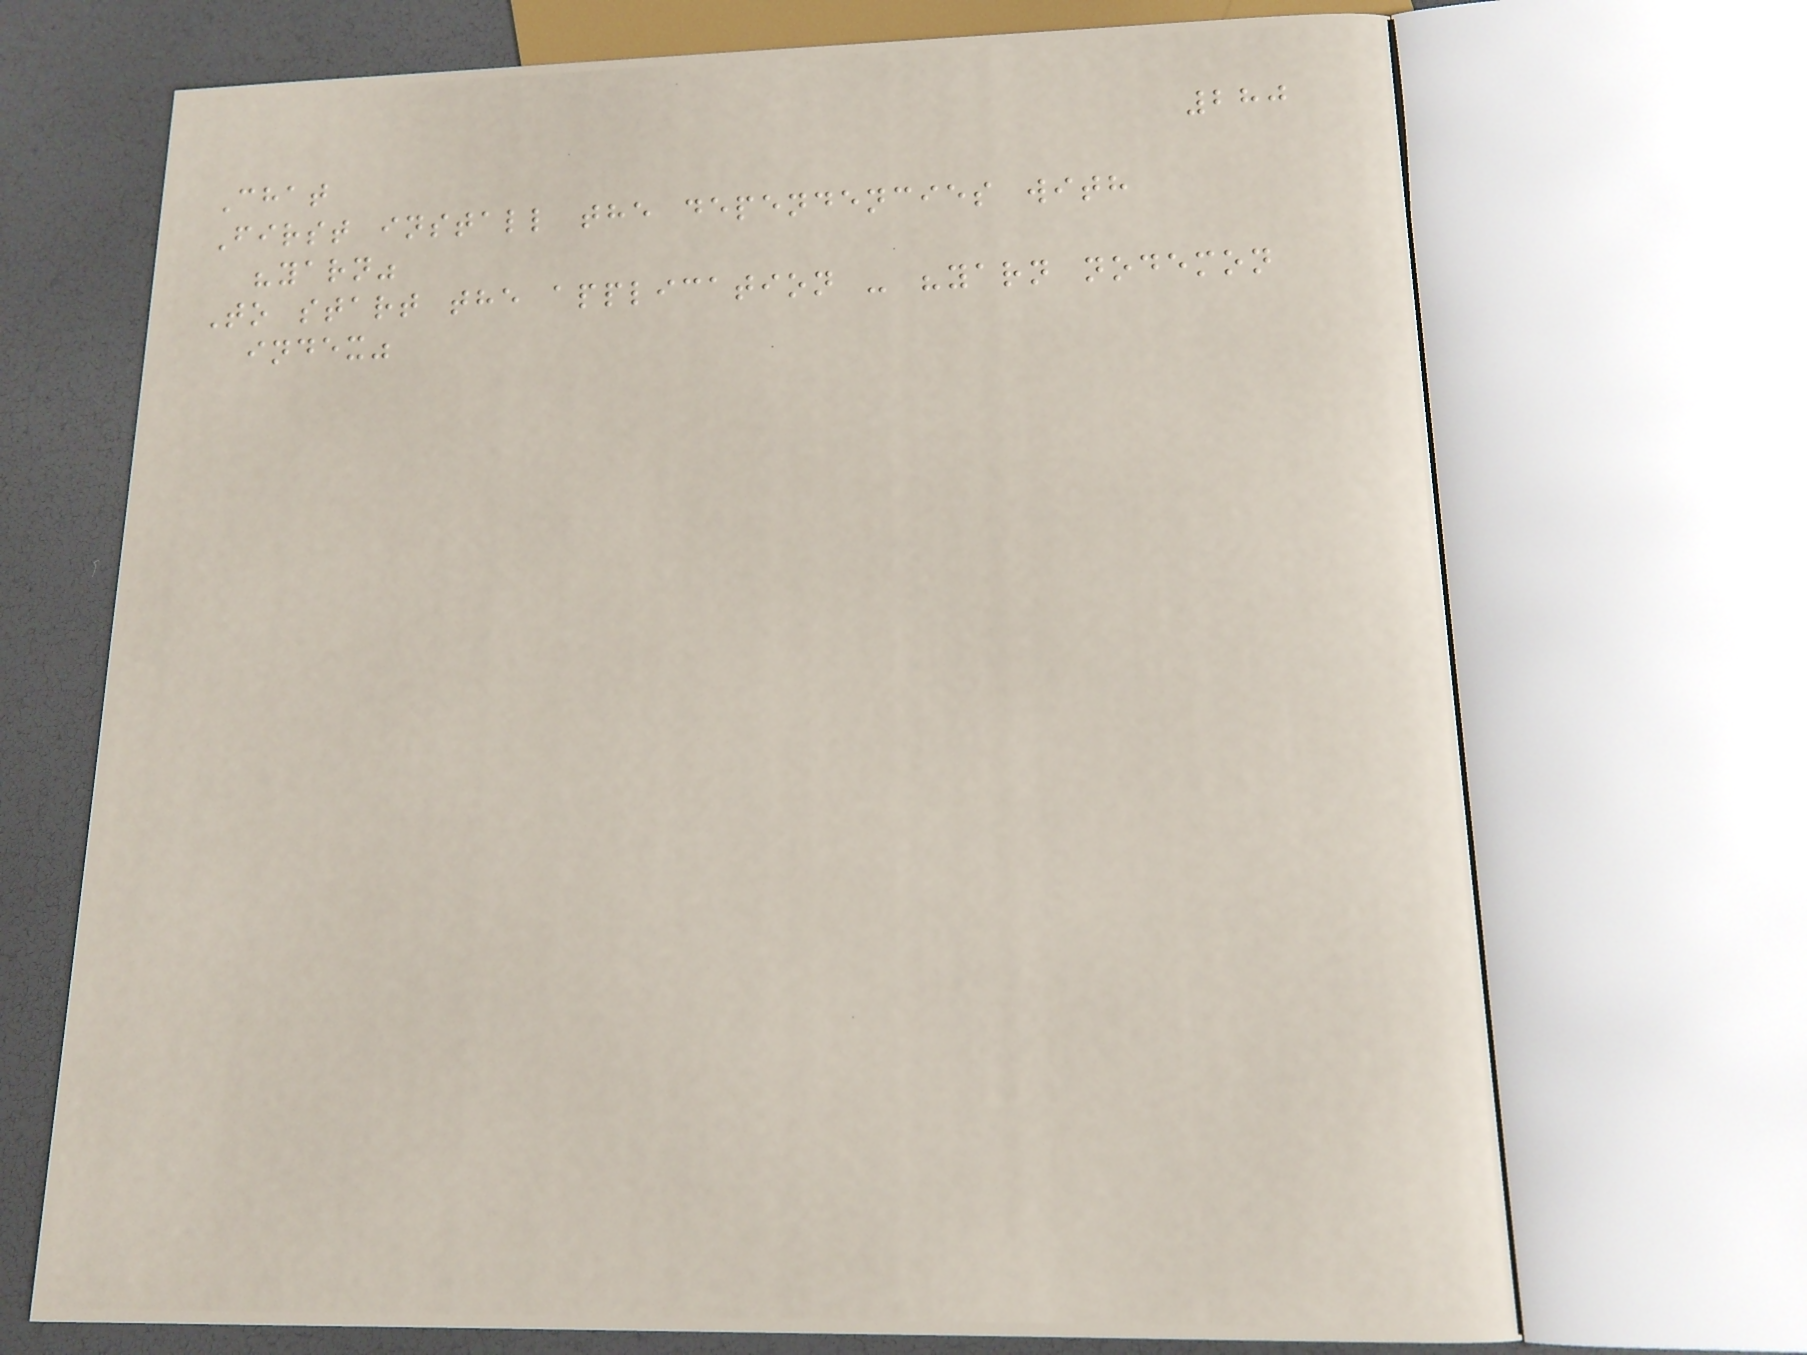280
Chat
First install the dependencies with
"yarn"
To start the application - "yarn nodemon
index"
